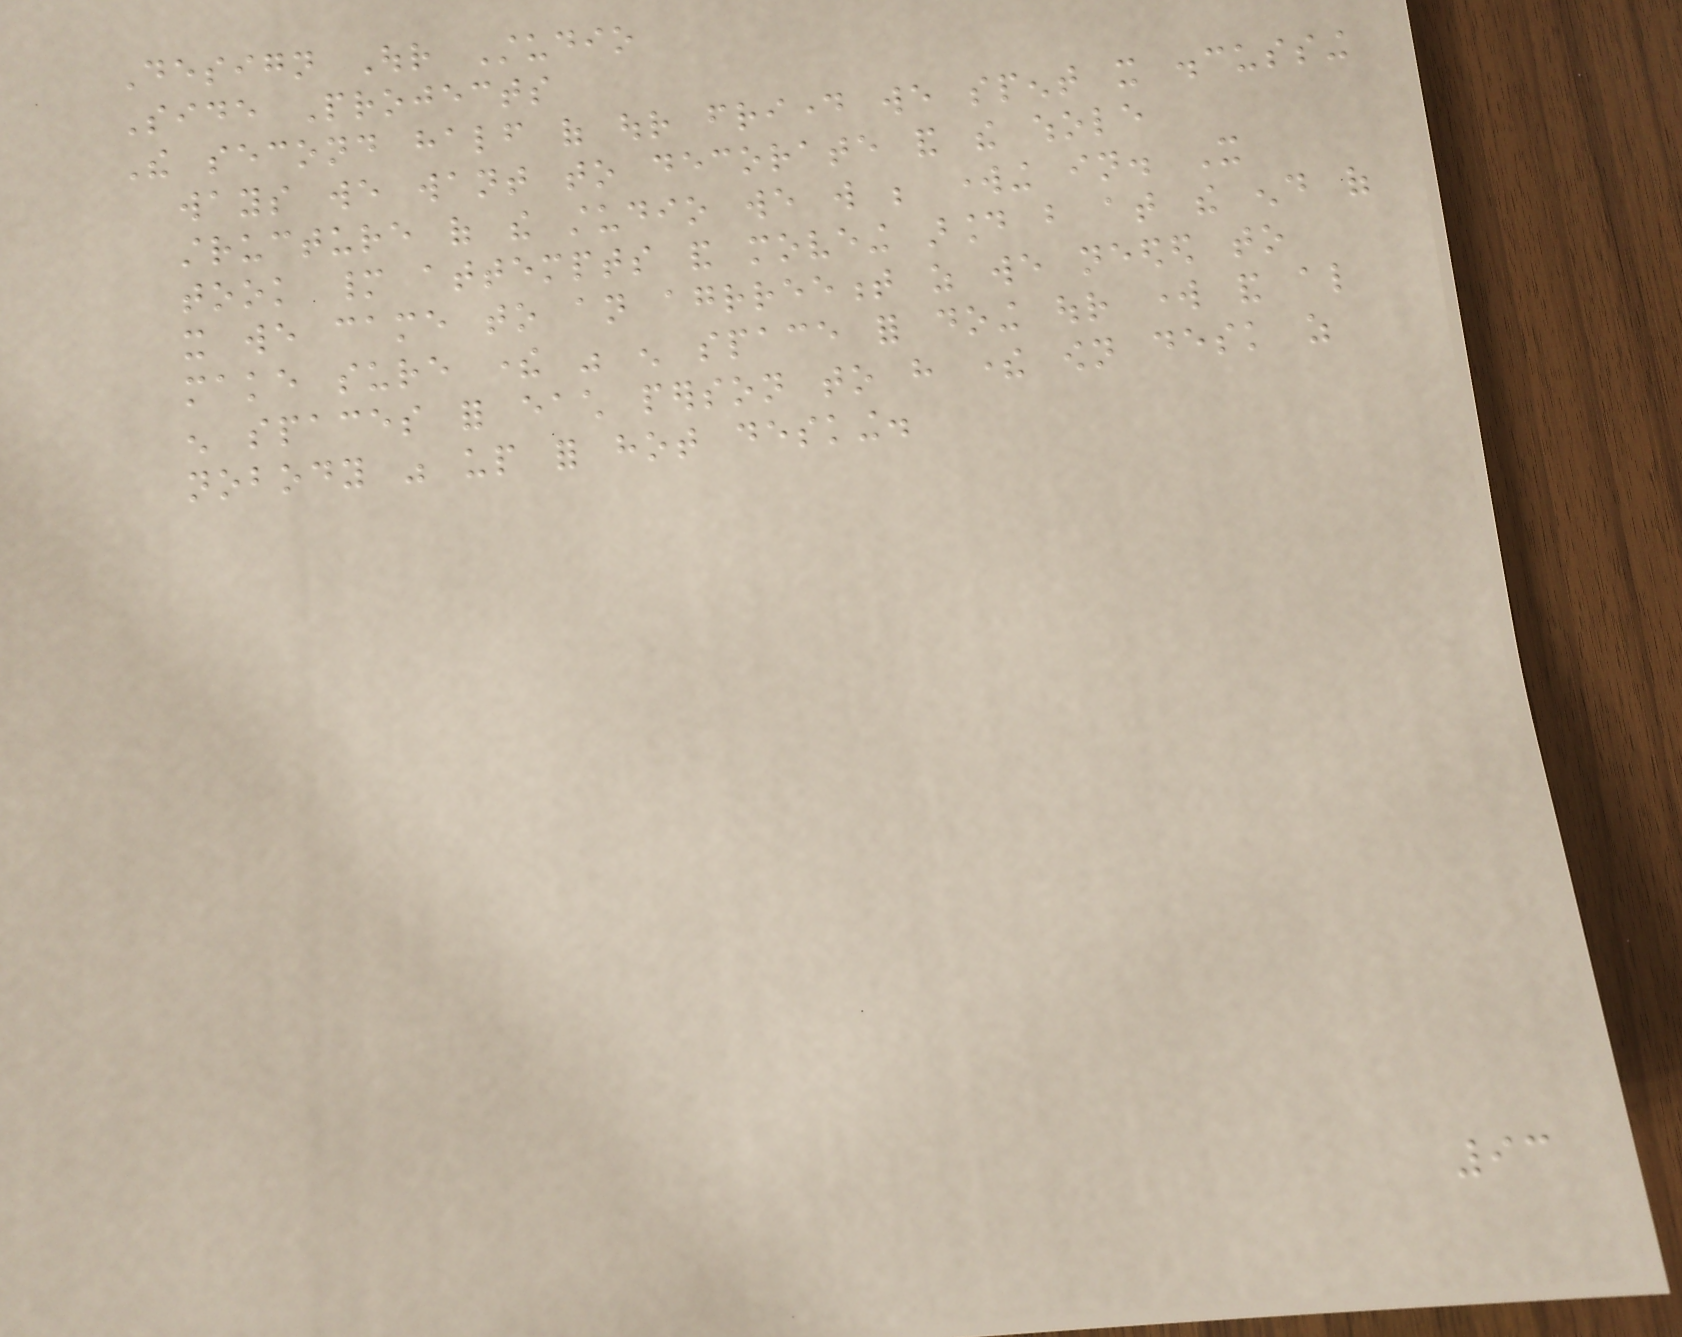Design Our Studio
Side Projects
The second half of our friday we spent it discussing
ways we want to decorate and the whole
structure of the studio we will be working in. It
took many attempts and moveing around but at the end of
it we came to an agrreement as we needed to
make sure there was enough space for doing our work and also
enough spaces for each person to have there own desk as
nobody was up for hot desking.
93
